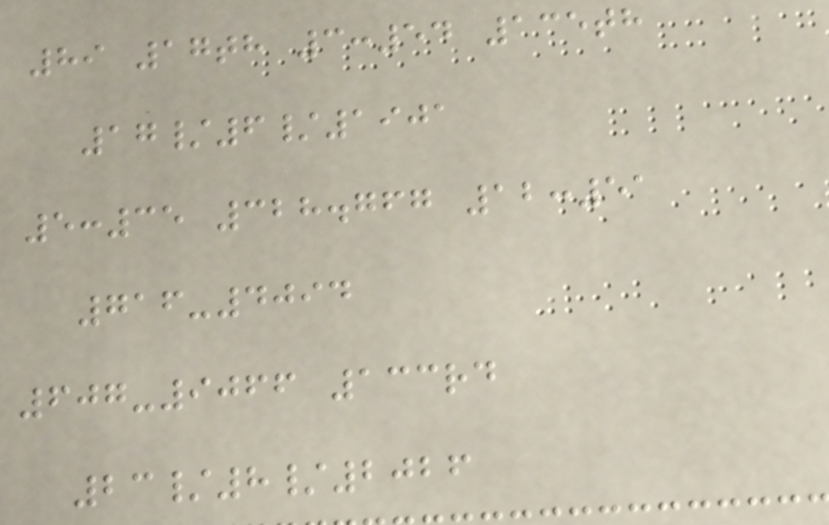89 17th 3:54 135th
17/6/1901
5:35 328.767 12:51
716-4094
607-9066 133rd
23/8/2026
